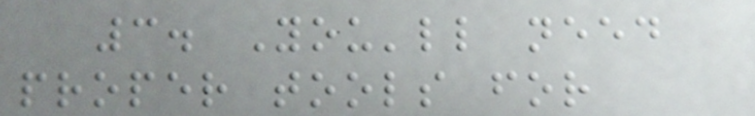3. You'll need
proper tools for
